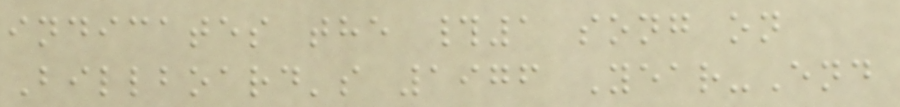indicates the #1 song on
Billboard's 1976 Year-End
